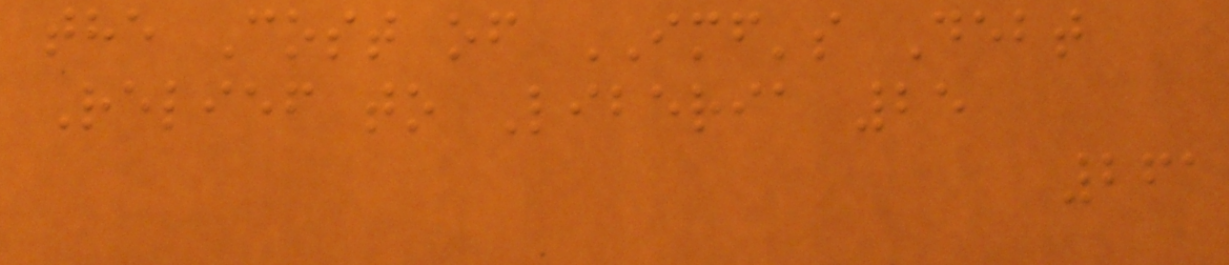the Cost of IMF's Debt
Relief to Liberia 25
261
